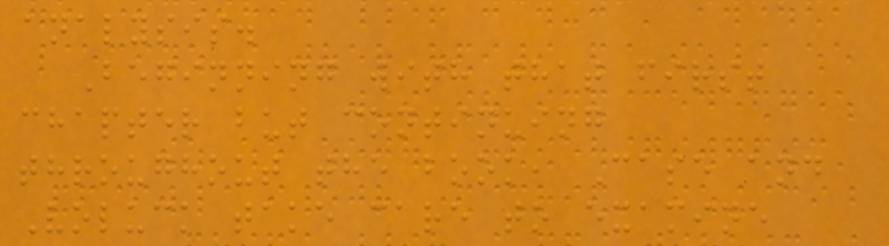analysis.
Beginning with that first
chapter but continuing
throughout the book, Case and
Voluck take care to examine
